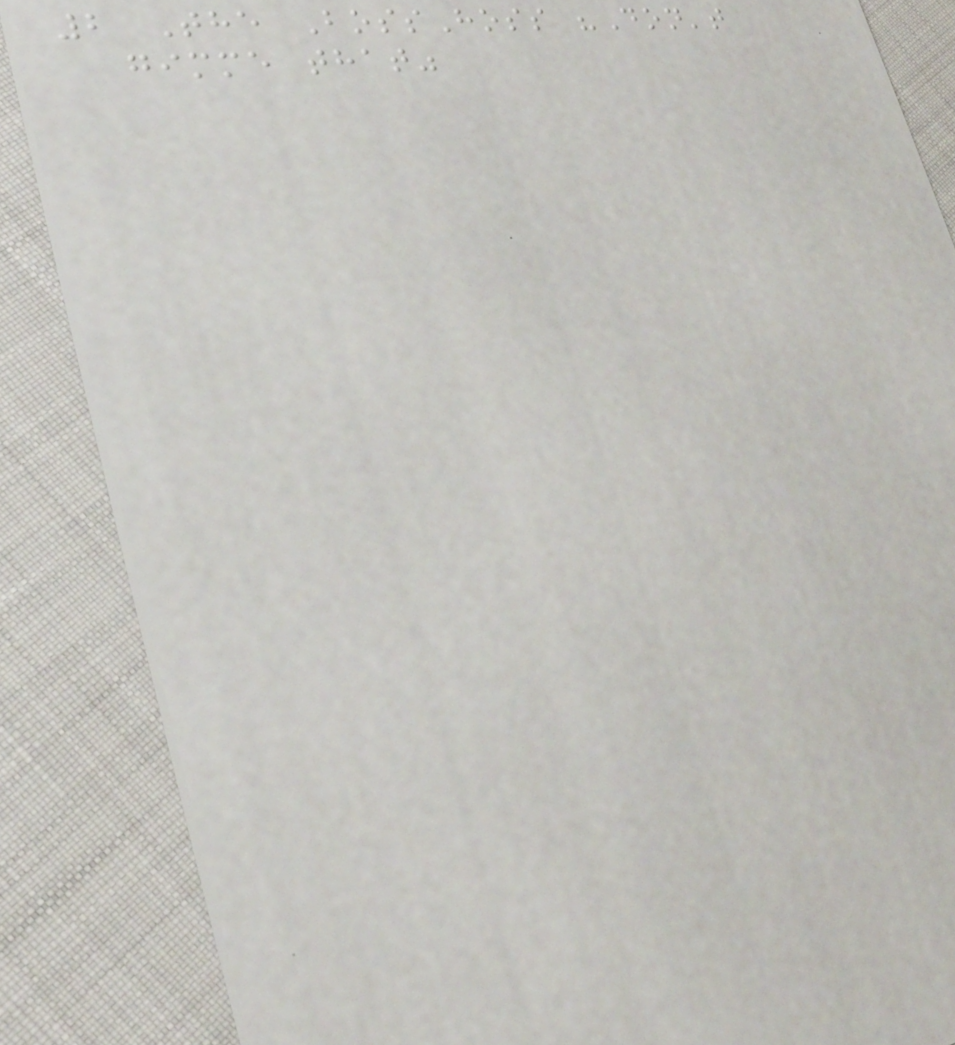2 The BossHoss "Don't
gimme that"
